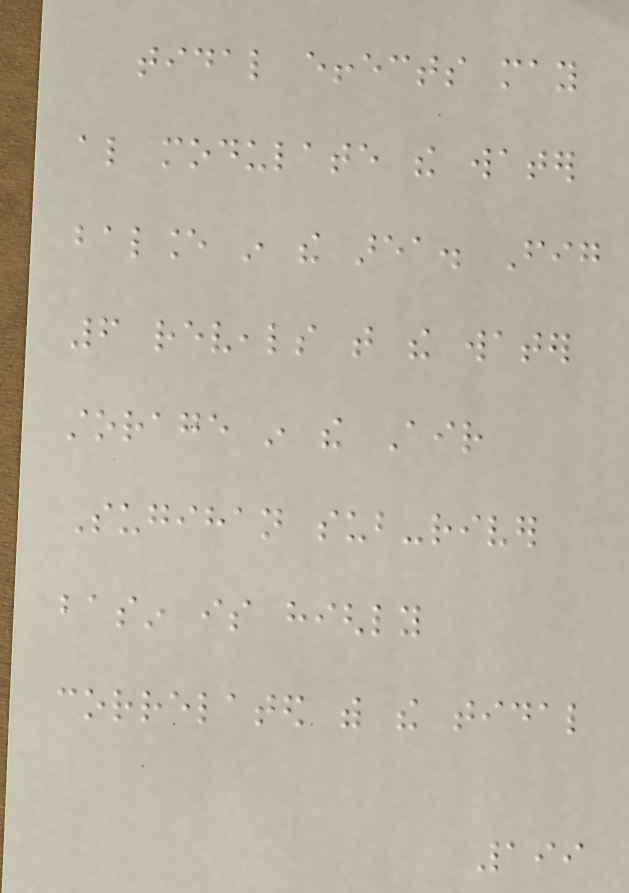tidal effects may
also modulate the water
balance in the area. Fig
6 reveals that the water
storage in the Air
Sugihan sub-river
basin is highly
correlated with the tidal
199
